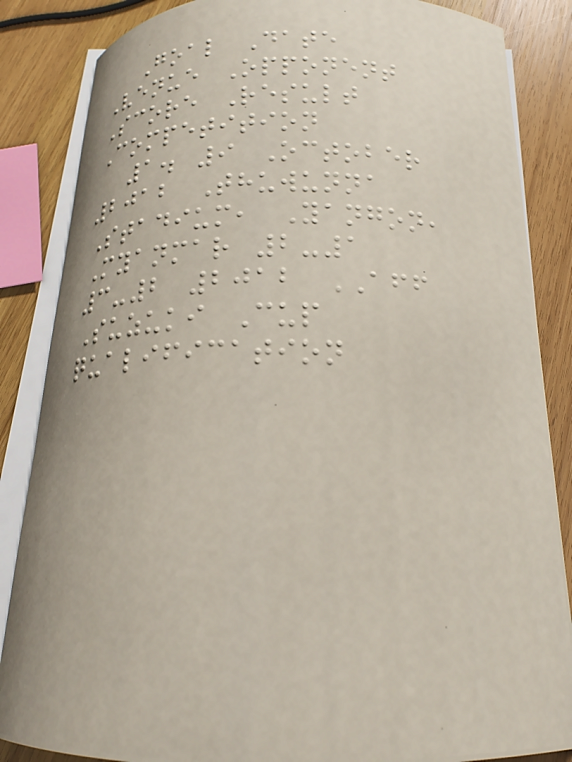Goal Date
Venue Opponent
Score Result
Competition
1. 9 October
2012 Thuwunna
Stadium, Yangon,
Myanmar 2-1
3-2 2012 AFF
Suzuki Cup
qualification
